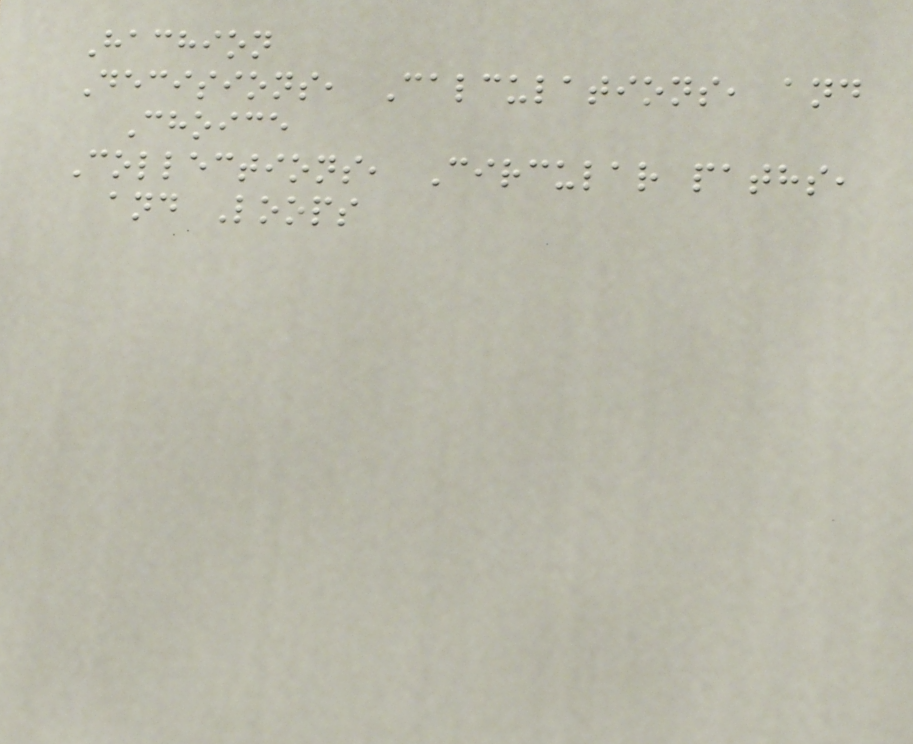Hachion
Decisions, Calculations, and
Choice
Collections, Circular paths,
and Loops
